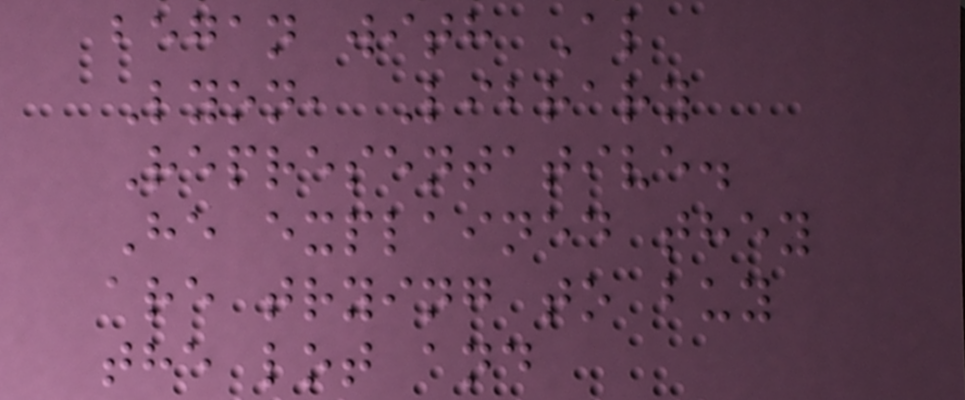began with Al
Lyon, Library
Representative.
He explained they
are trying to buy
the lot and
